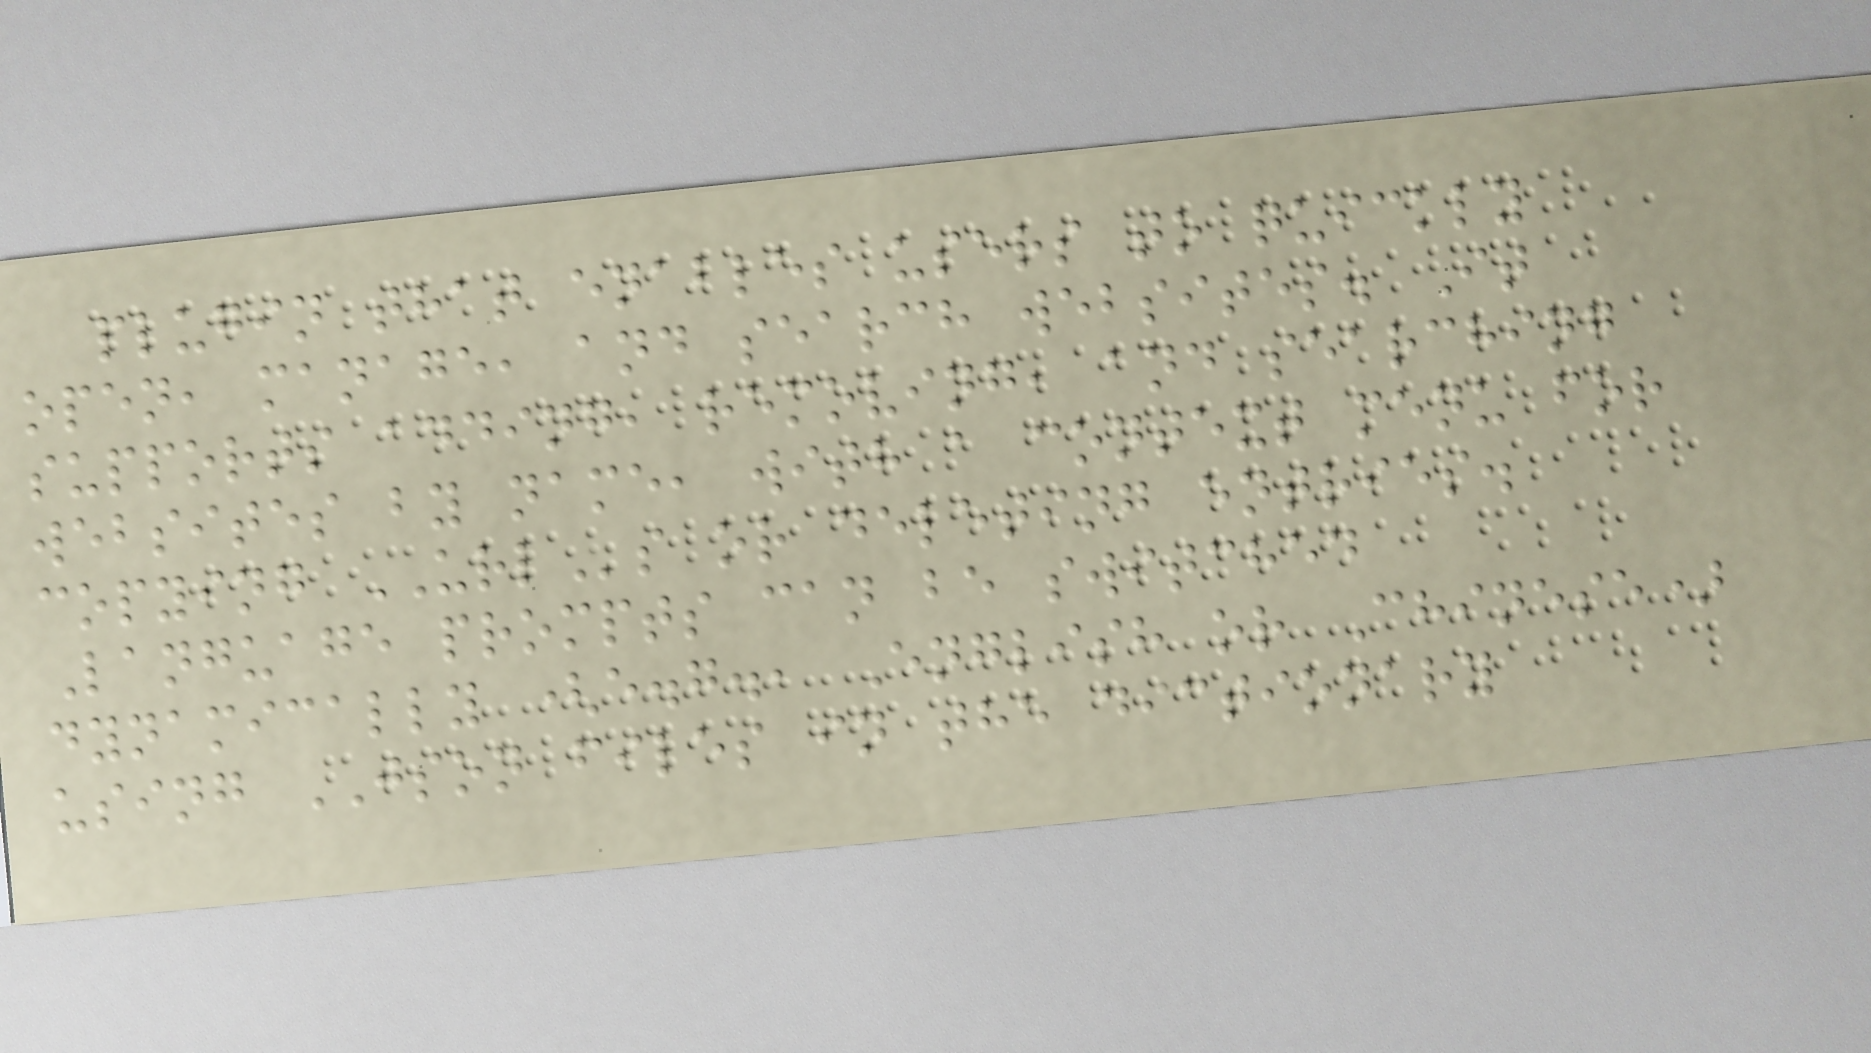plugin that enables users to quickly
open, manage, and search websites. It
supports adding, removing, and searching
websites by name, with a context menu for
copying URLs or deleting entries.
Language prompts can be switched
dynamically (e.g., English or Chinese)
using JSON files in the dictionary
